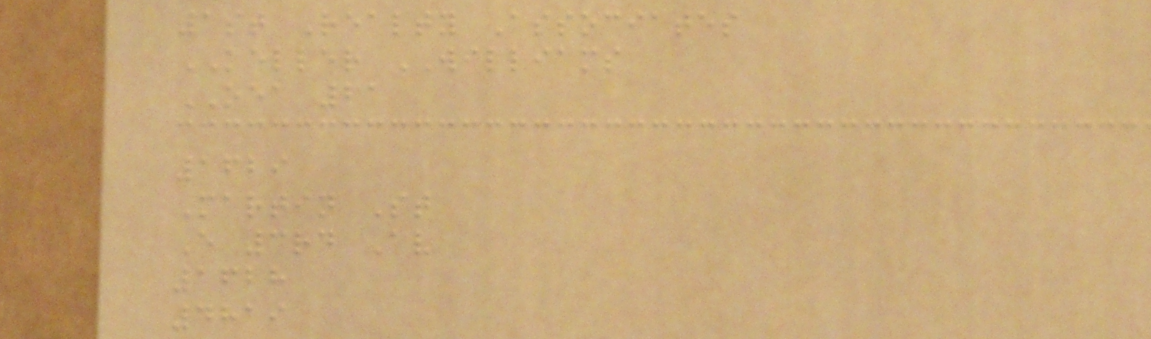1st Realty Associates
KELLER WILLIAMS
OEA 21
1629
Martin St
E 3rd Av
1628
4819
